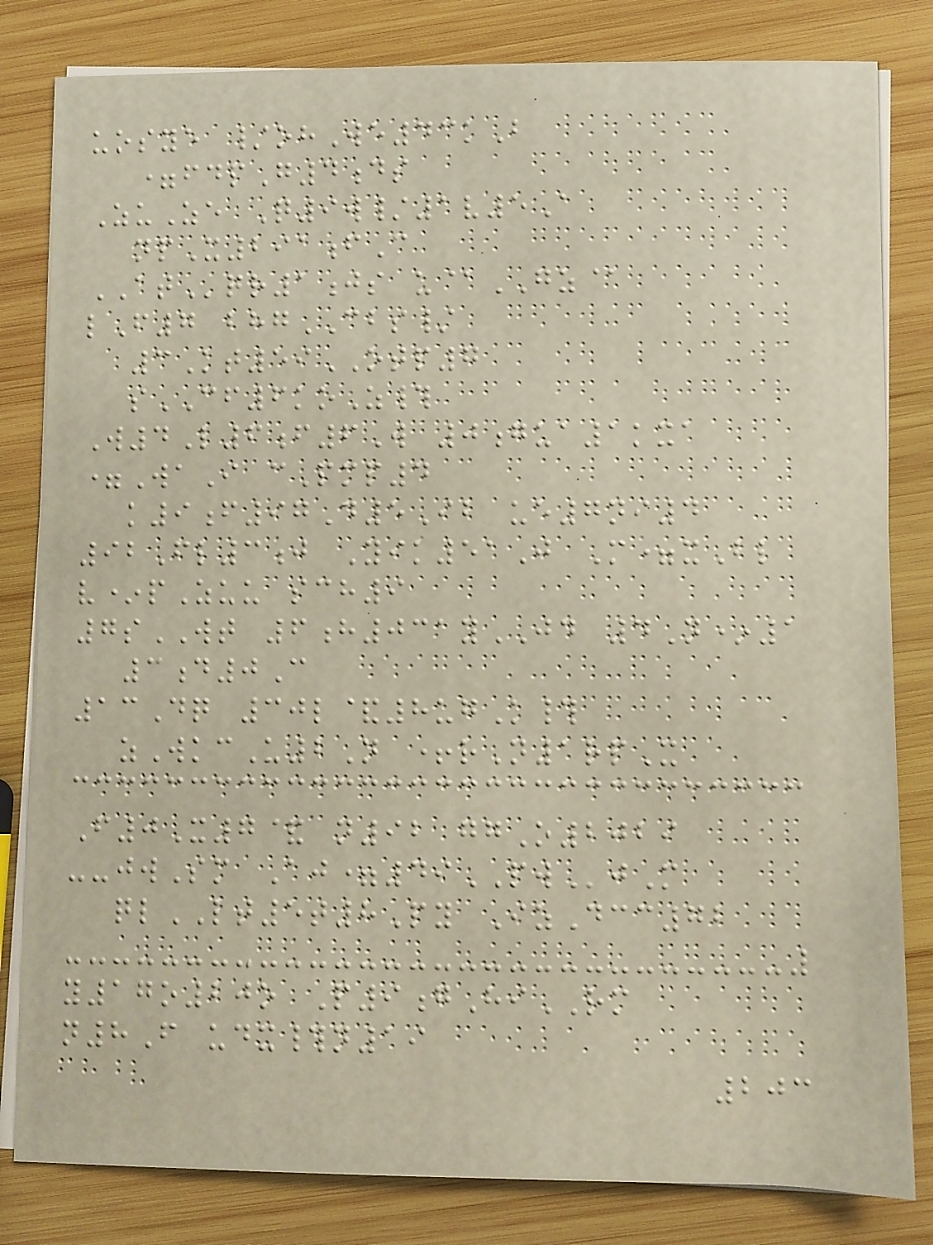uosye /ohWe43kB
=fdpG4ds
ZuZe Q9w/1v5A
npX291fC
ATqr1js u@GZ@
lF7 bhgCBS/
3Kt59OTP7
sCF6koZ#
W4L6f6W 0gua1kxa
=WaI cPmp4
k9f97D5Ib ue7ni4
92Fl3j Yik51J M=xBl
v*pZuu sch9
7sWT 6h031yJD 4N*1
3d0C
13Dq 30l&8ugK#
zWkcU2N +rN1rpX
F0X7& n92 ggO2029
--jwSm Aj=49PWjM
qlLT5t8Py IzDcc72
y17o20o P9gHiRM
n8F udx#n19
203
